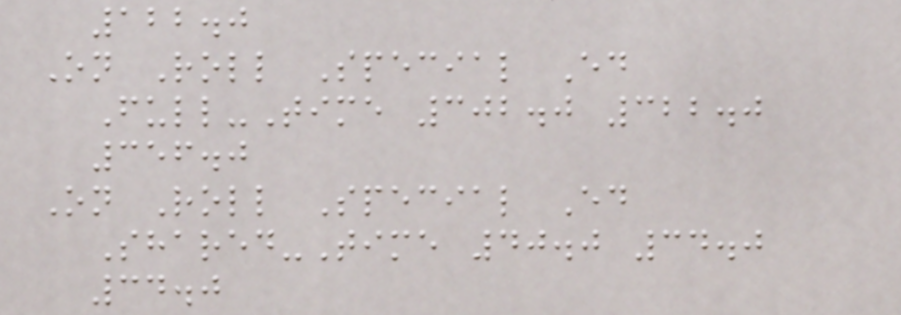122.0
On Roll Special Ed
Full-Time 302.0 322.0
356.0
On Roll Special Ed
Shared-Time 40.0 34.0
34.0
